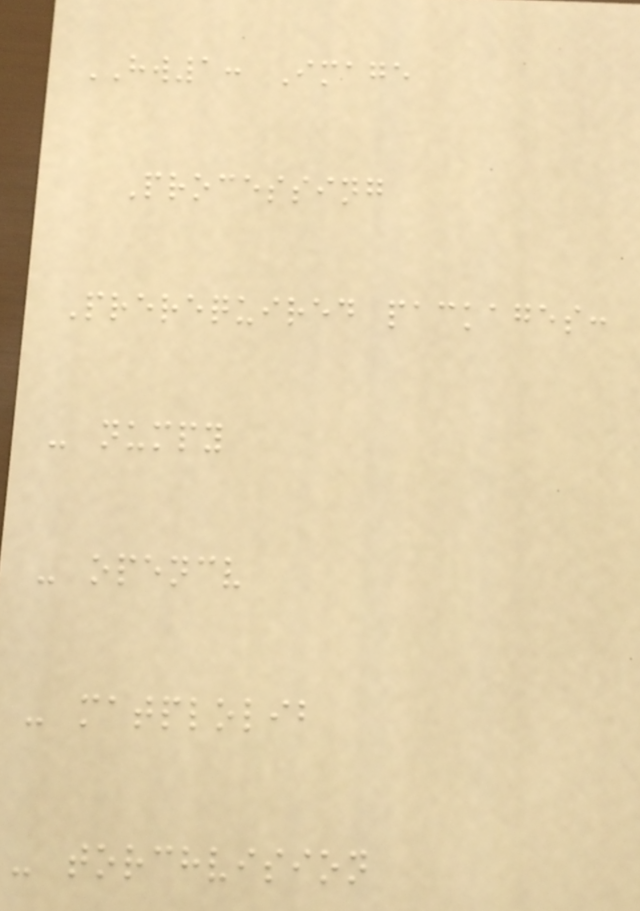HW1: Image
Processing
Prerequired packages:
- numpy
- opencv
- matplolib
- torchvision
